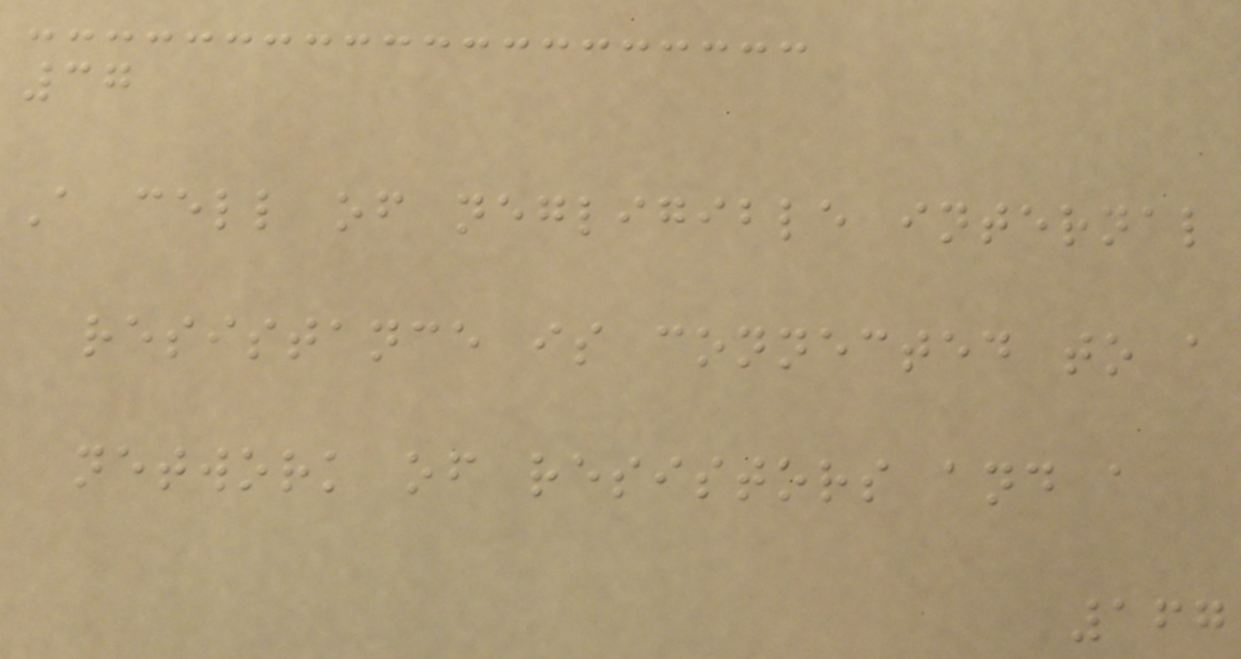37
A cell of negligible internal
resistance is connected to a
network of resistors and a
167
